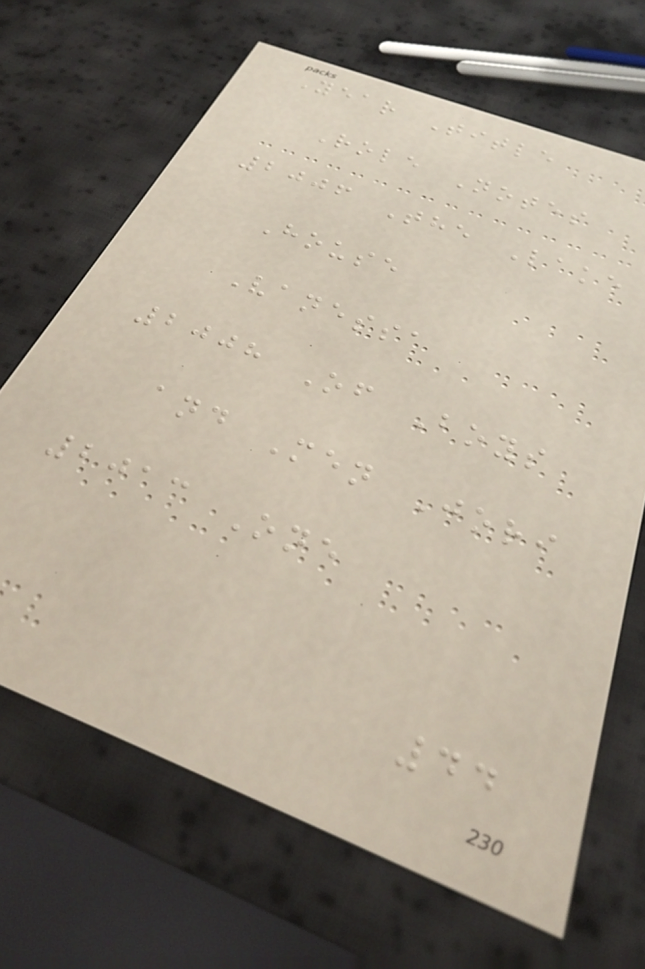Year Title
Role Notes
2006 The Lake
House
Vanessa
2008 Of Boys
and Men Jori
2013 One
44
